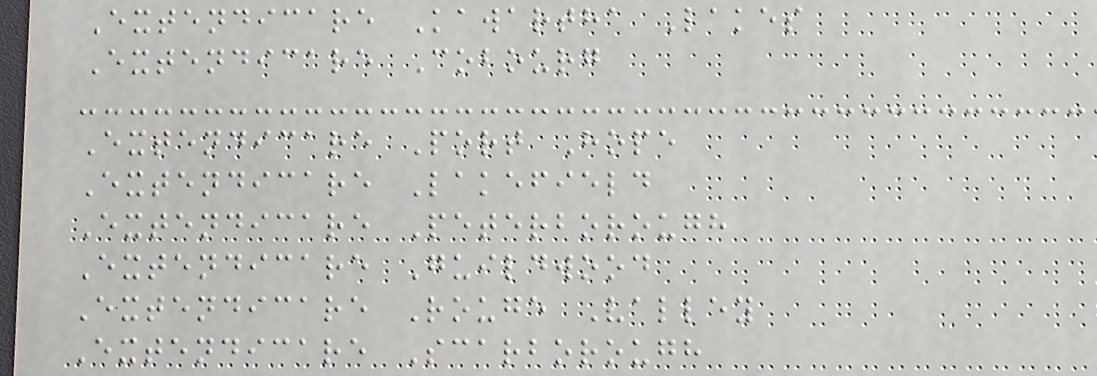Extendicare Kawartha Lakes
Extendicare Cobourg
Extendicare Port Hope
Extendicare Lakefield
Extendicare Peterborough
Extendicare Guildwood
Extendicare Rouge Valley
Extendicare Scarborough
